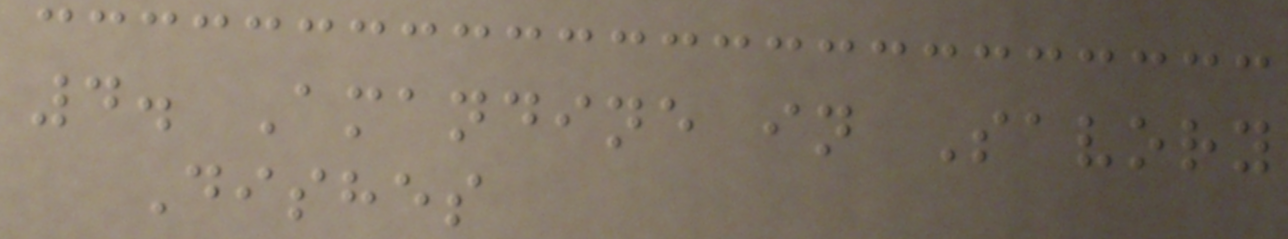4. Amandine in Savory
Dishes
